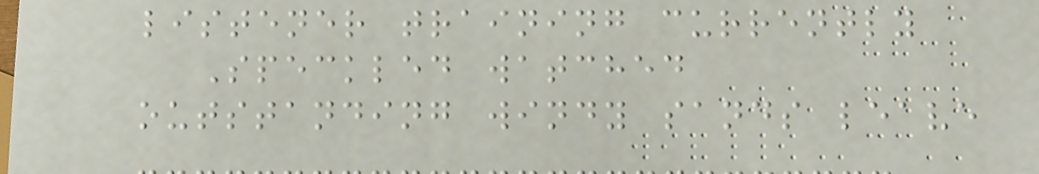listener training currently
Speckled watched
outstanding windy sands leave
